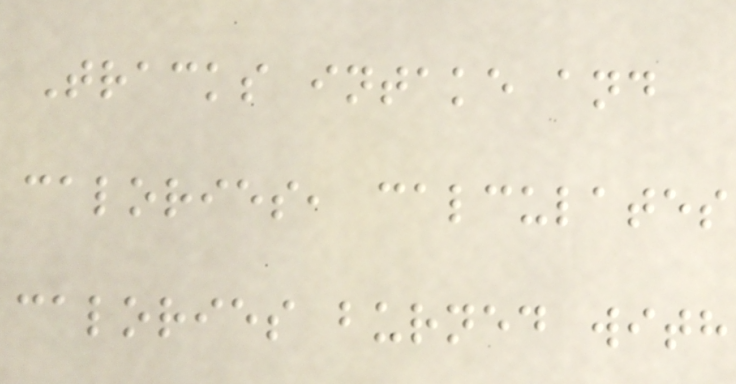Tracks intake and
calories, calculates
calories burned with
